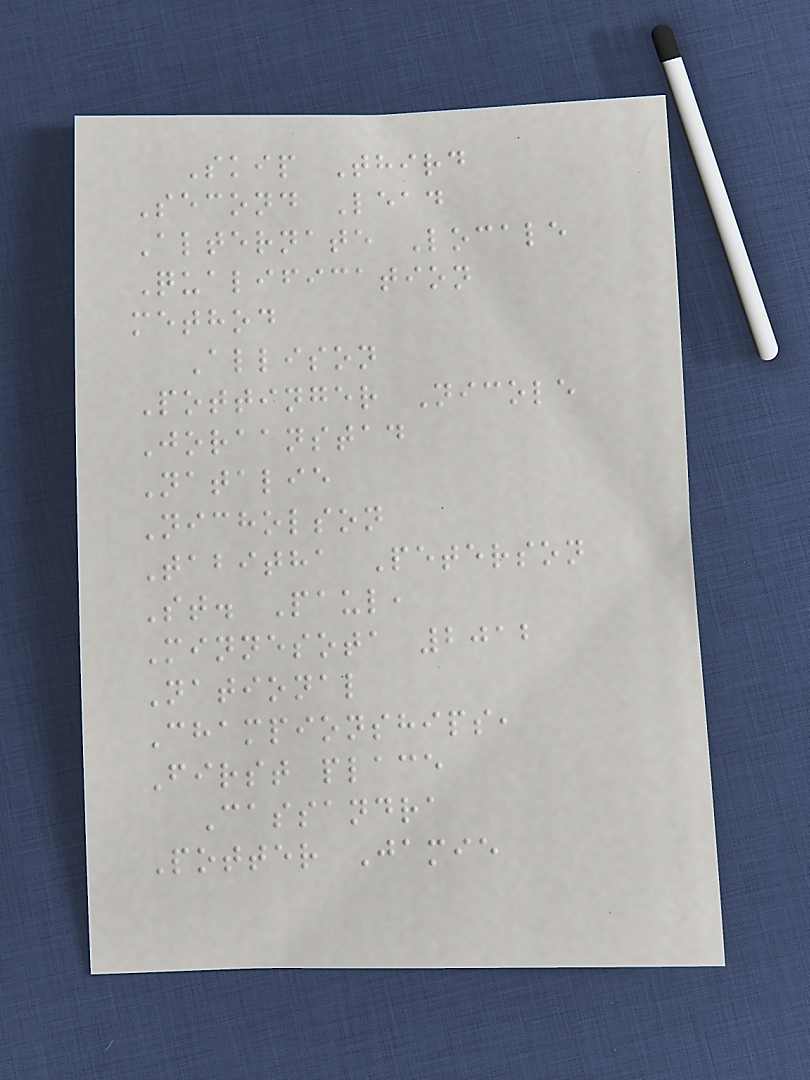Skip Third
Second Lead
Alternate Locale
Qualification
method
Allison
Pottinger Nicole
Joraanstad
Natalie
Nicholson
Tabitha Peterson
St. Paul,
Minnesota 2012
National
Championships,
First place
Cassandra
Potter Jamie
